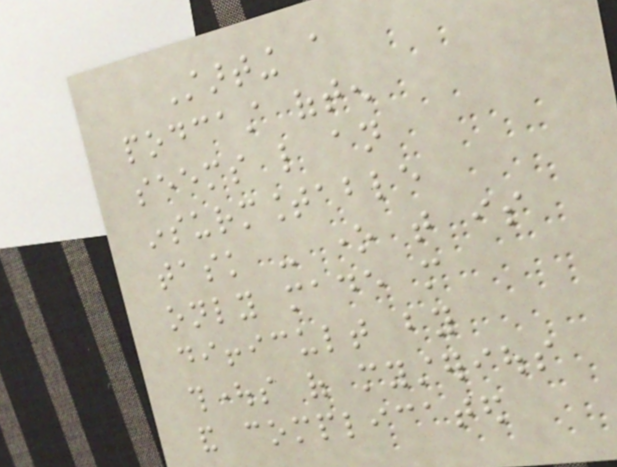Starting a
podcast often
seems like an
insurmountable
task - one that is
only made more
difficult by
thoughts of mysterious
and complicated
